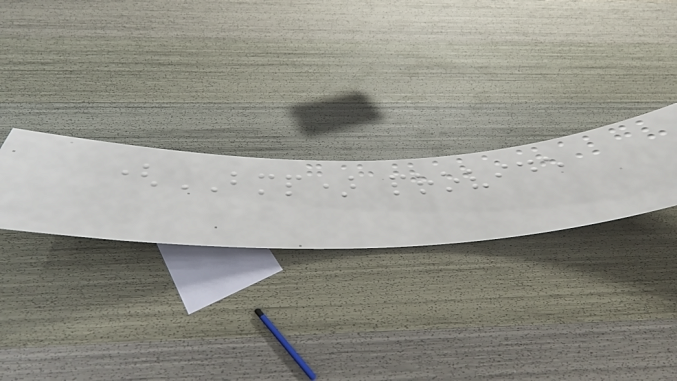(BMP) provide
